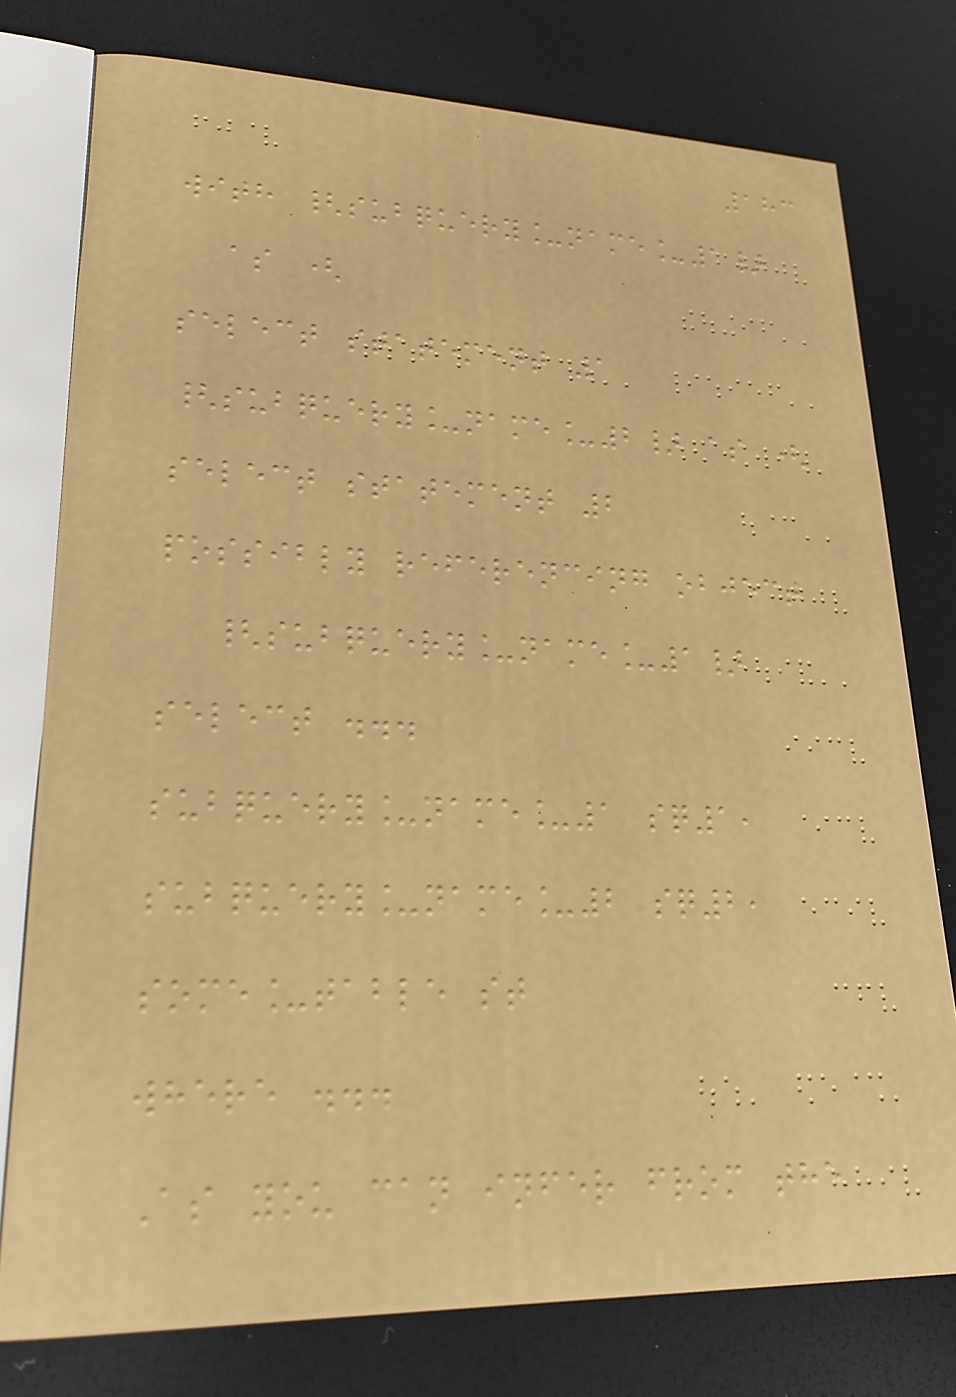183
with {subquery_name_1}
as (
select statement 1
{subquery_name_2} as (
select statement 2
possibly referencing object
{subquery_name_1}
select ...
subquery_name_1 sq1,
subquery_name_2 sq2,
some_table st
where ...
As you can infer from the
